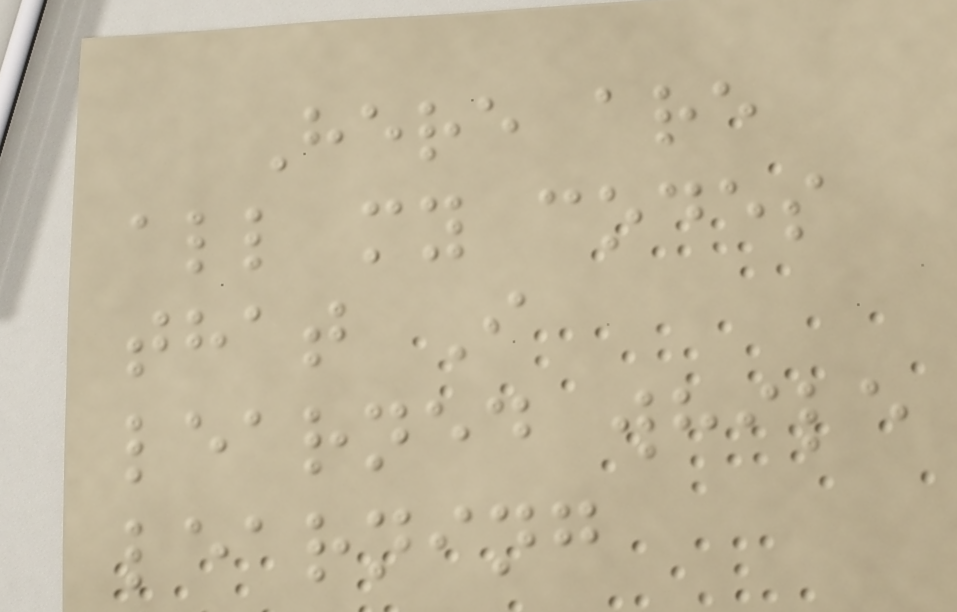Here are
all my codes
that I
learned while
learning
